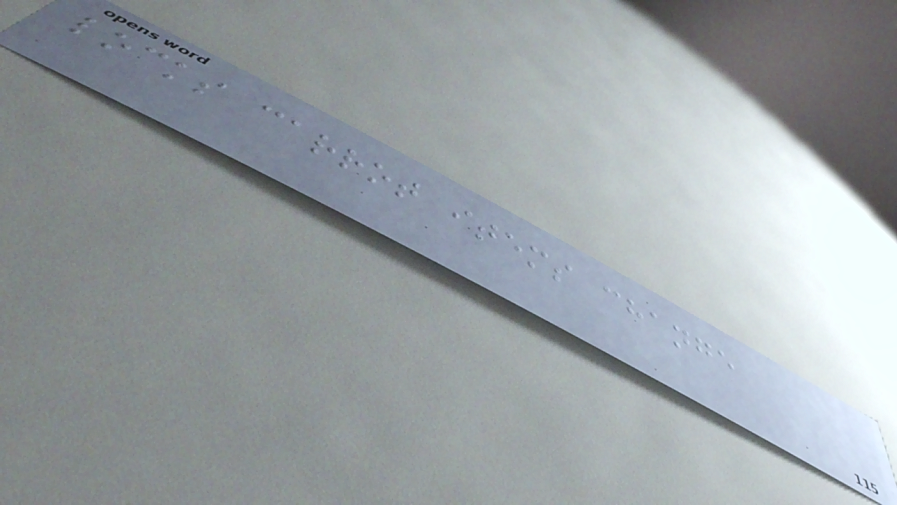locks carrot items change
